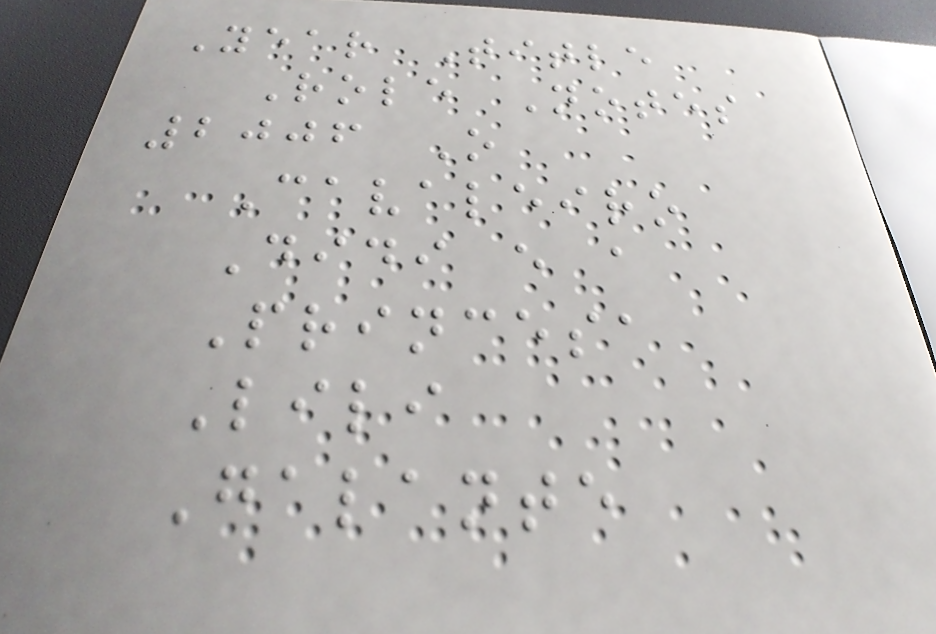Year Title
Role Notes
2006 O
Cavaleiro
Didi e a
Princesa
Lili
Galante
